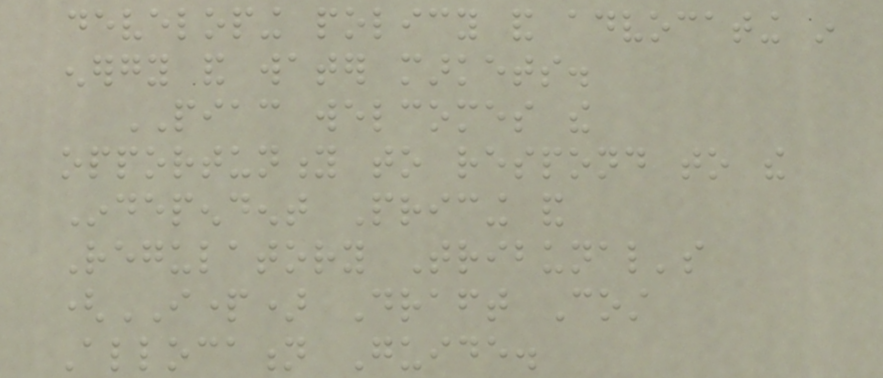developing policy and advocating in
energy and water markets.
PIAC welcomes the
opportunity to respond to the
Independent Pricing and
Regulatory Tribunal's
(IPART) Draft Cost
Allocation Guide.
